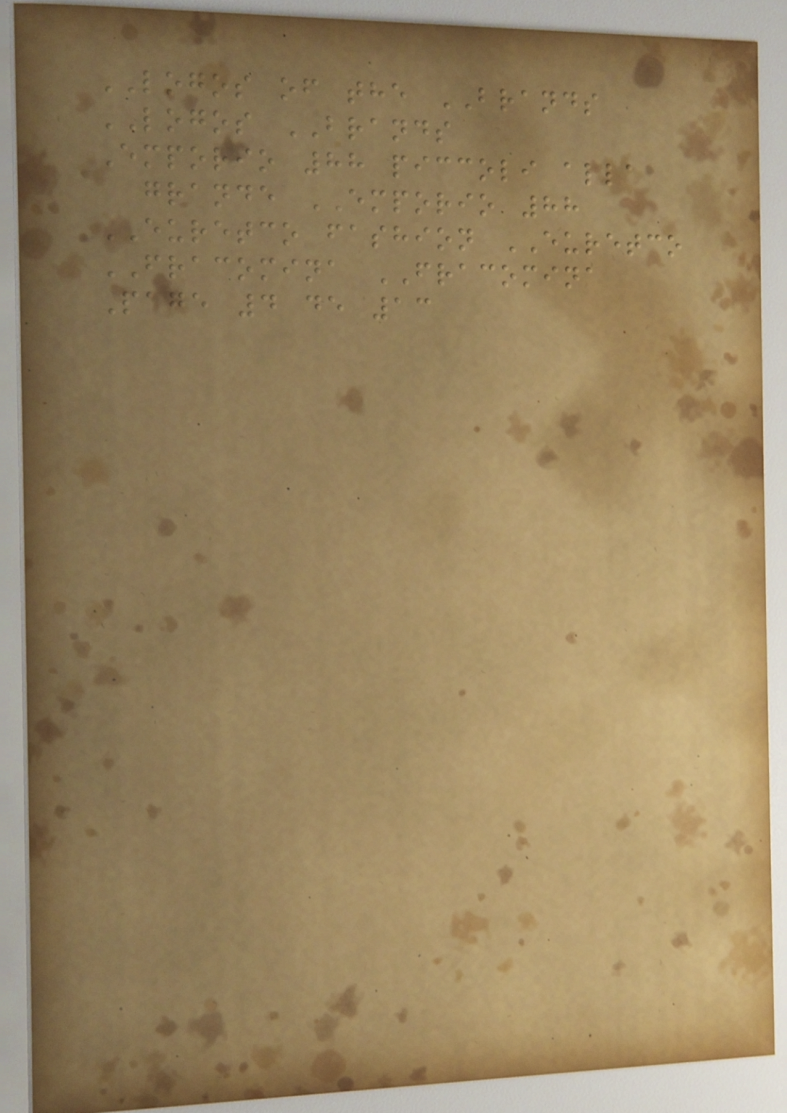LOGOS of the BRANDS
LOGOS BRANDS
Emporio 88 piccoli alla
grande EMPORIO 88
EURETCO fashion EURETCO
FRACOMINA FRACOMINA
Page 4 de 13
